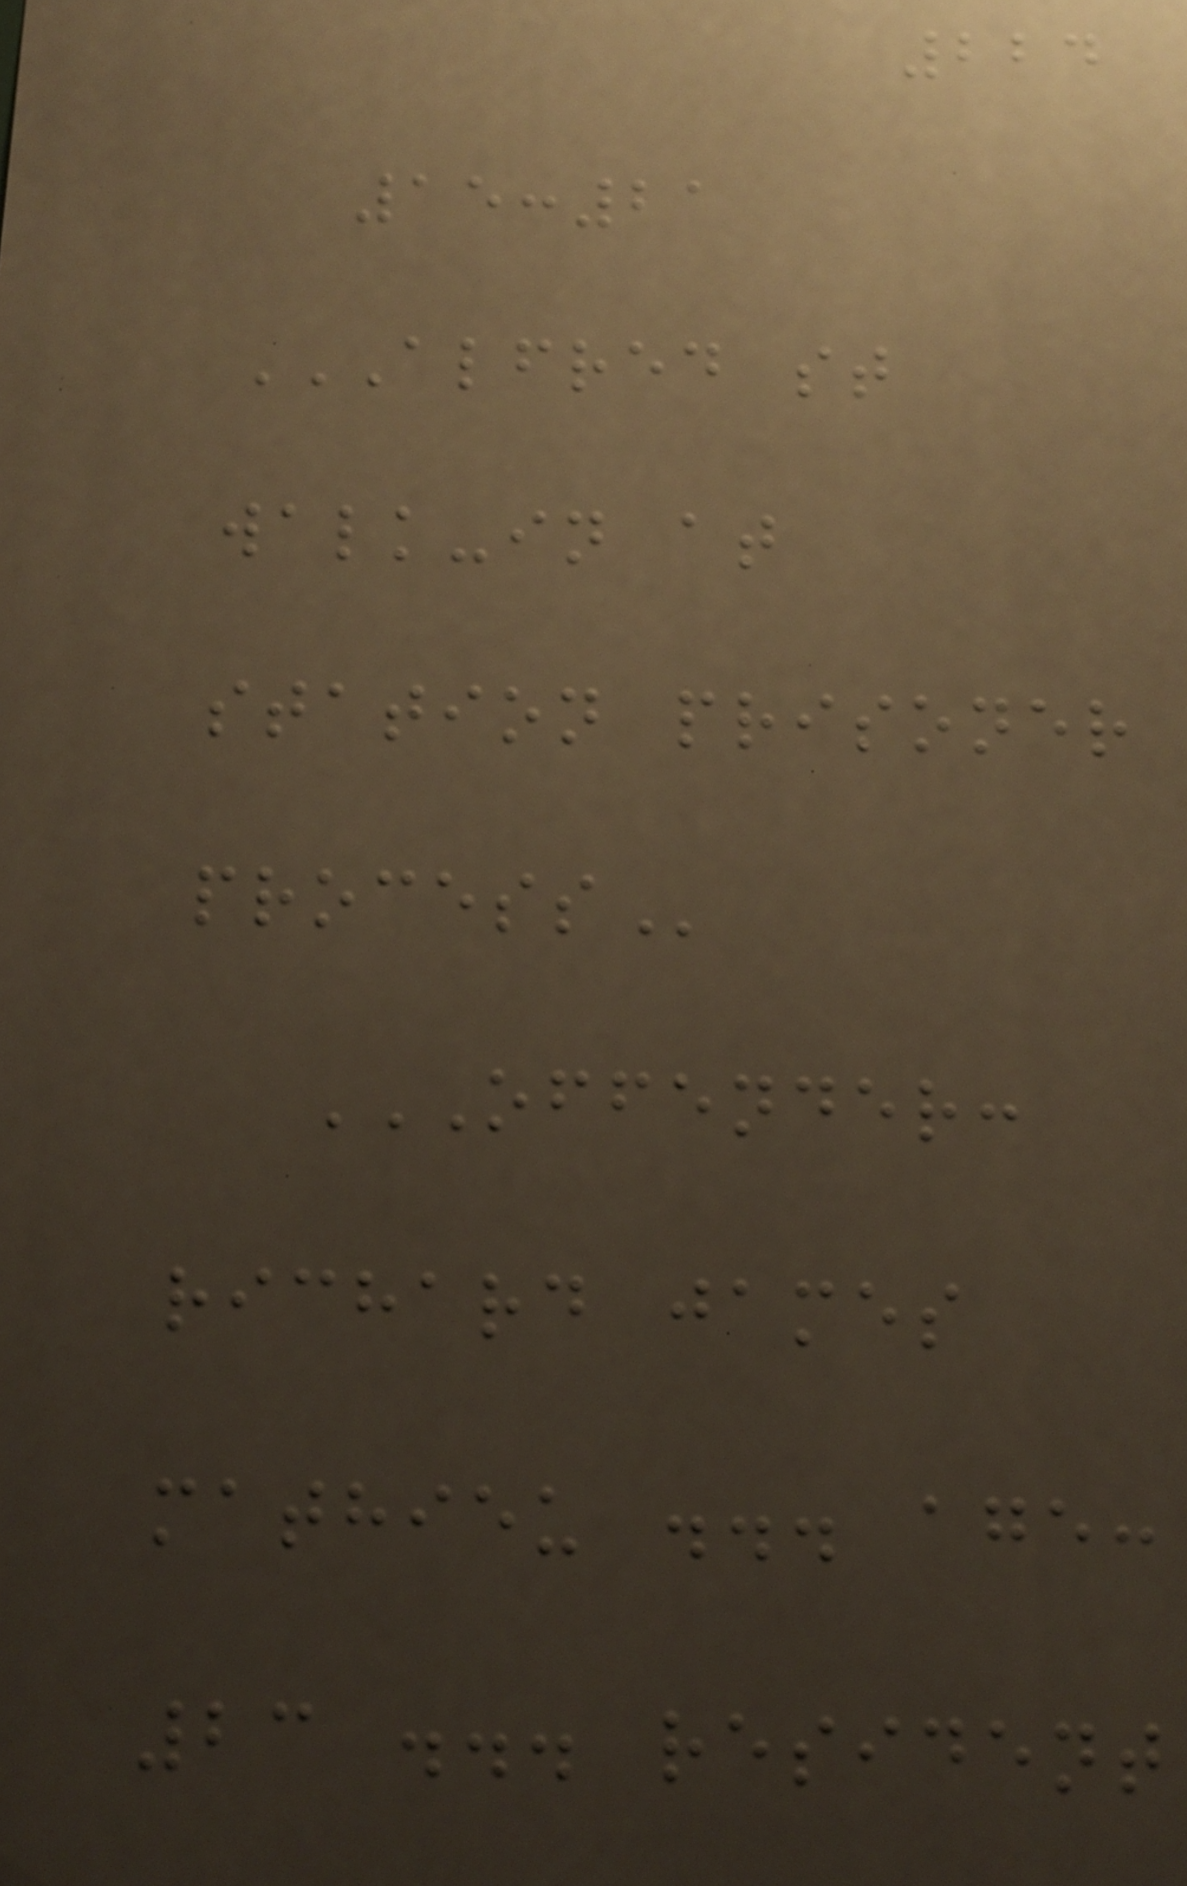224
15:21
ALFRED ST
WALK-IN AT
STATION PRISONER
PROCESS
OFFENDER:
RICHARD JAMES
MATHIEU ... AGE:
23 ... RESIDENT
